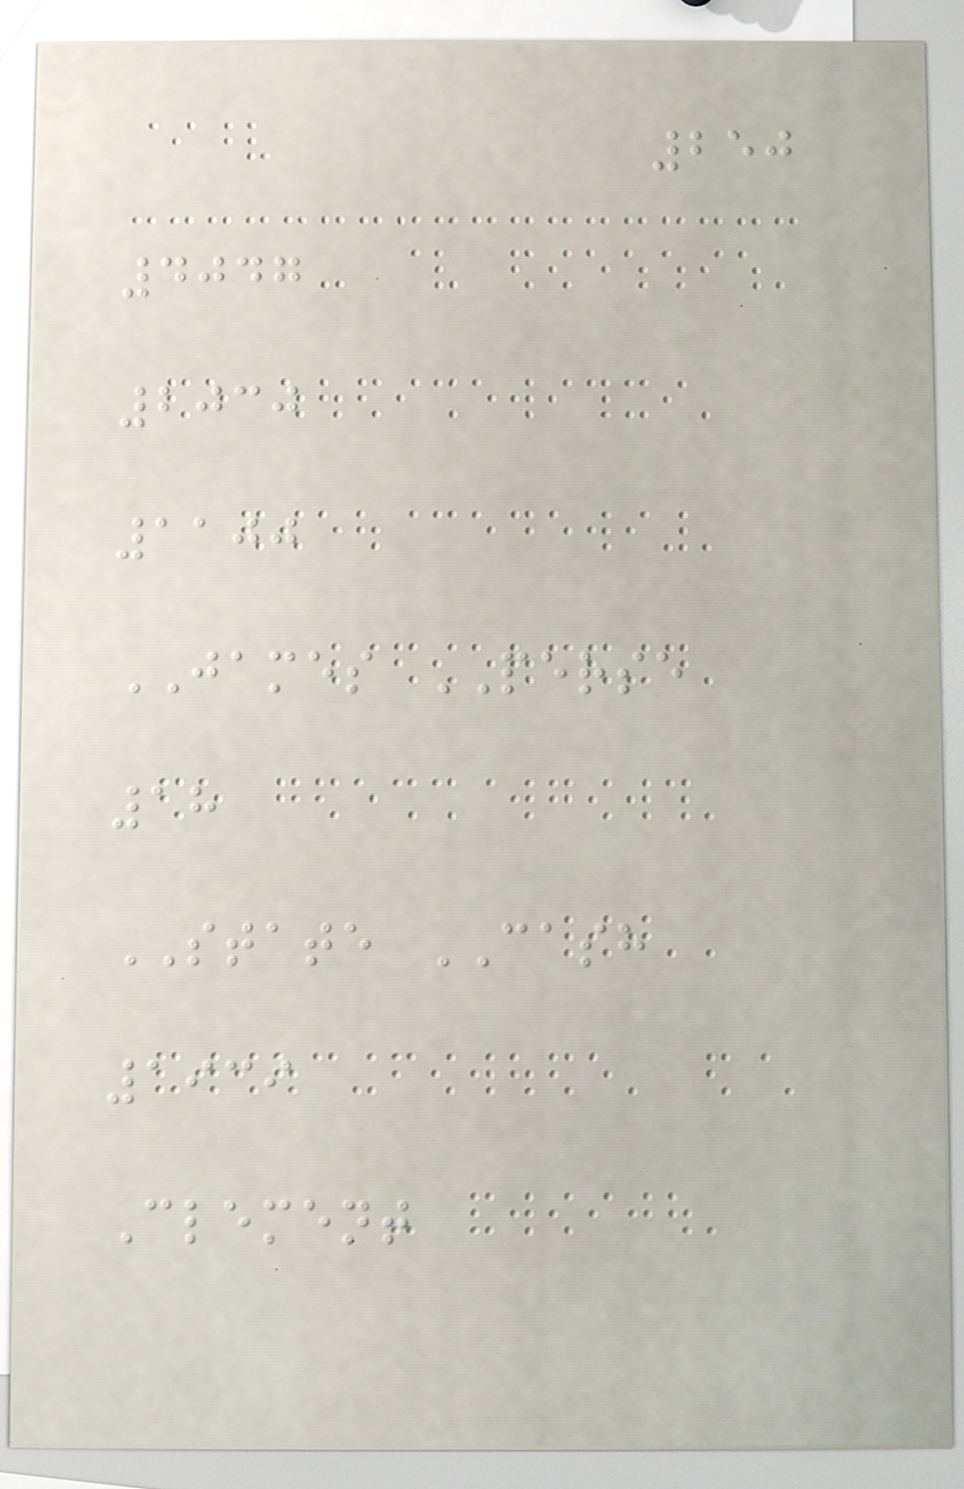250
4047
2030
1100
JAMES PERSE
18
STATE CASH
1939
Clement
